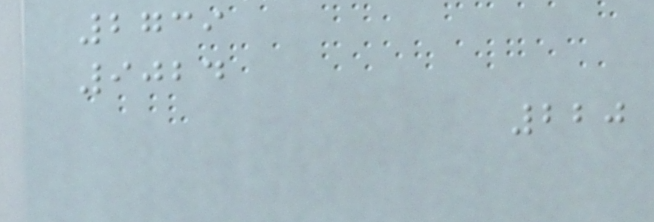2739
9024
220
